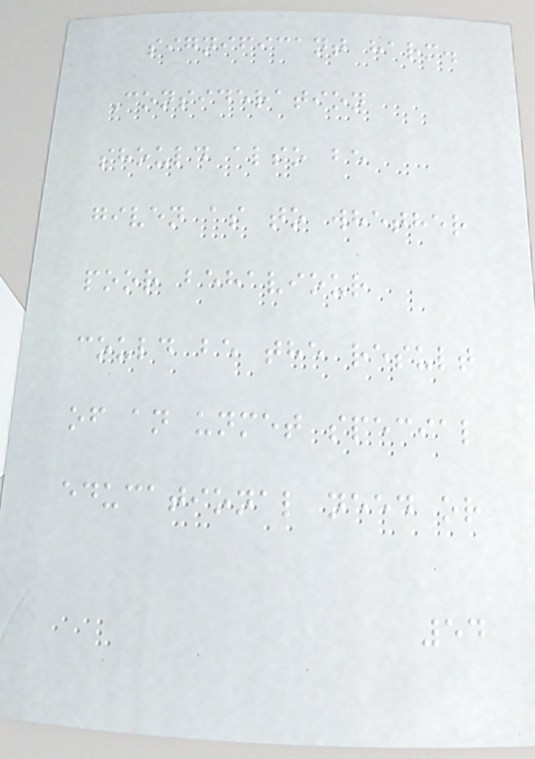significant harm.
Consideration
should also be
given as to whether
poor behaviour
could be the result
of an unmet special
educational need or
54
